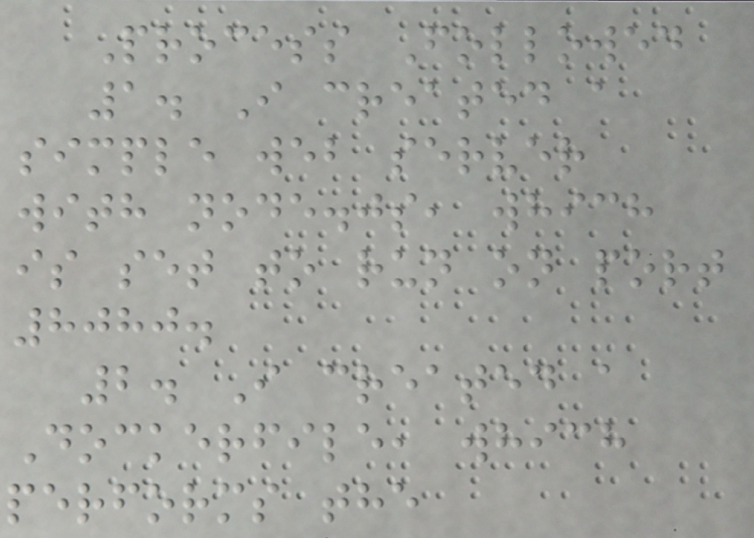Process Followed
1. I created a
simple web server
with node.js, which
is set to run on port
8080.
2. I created a
Dockerfile, which
performs the
